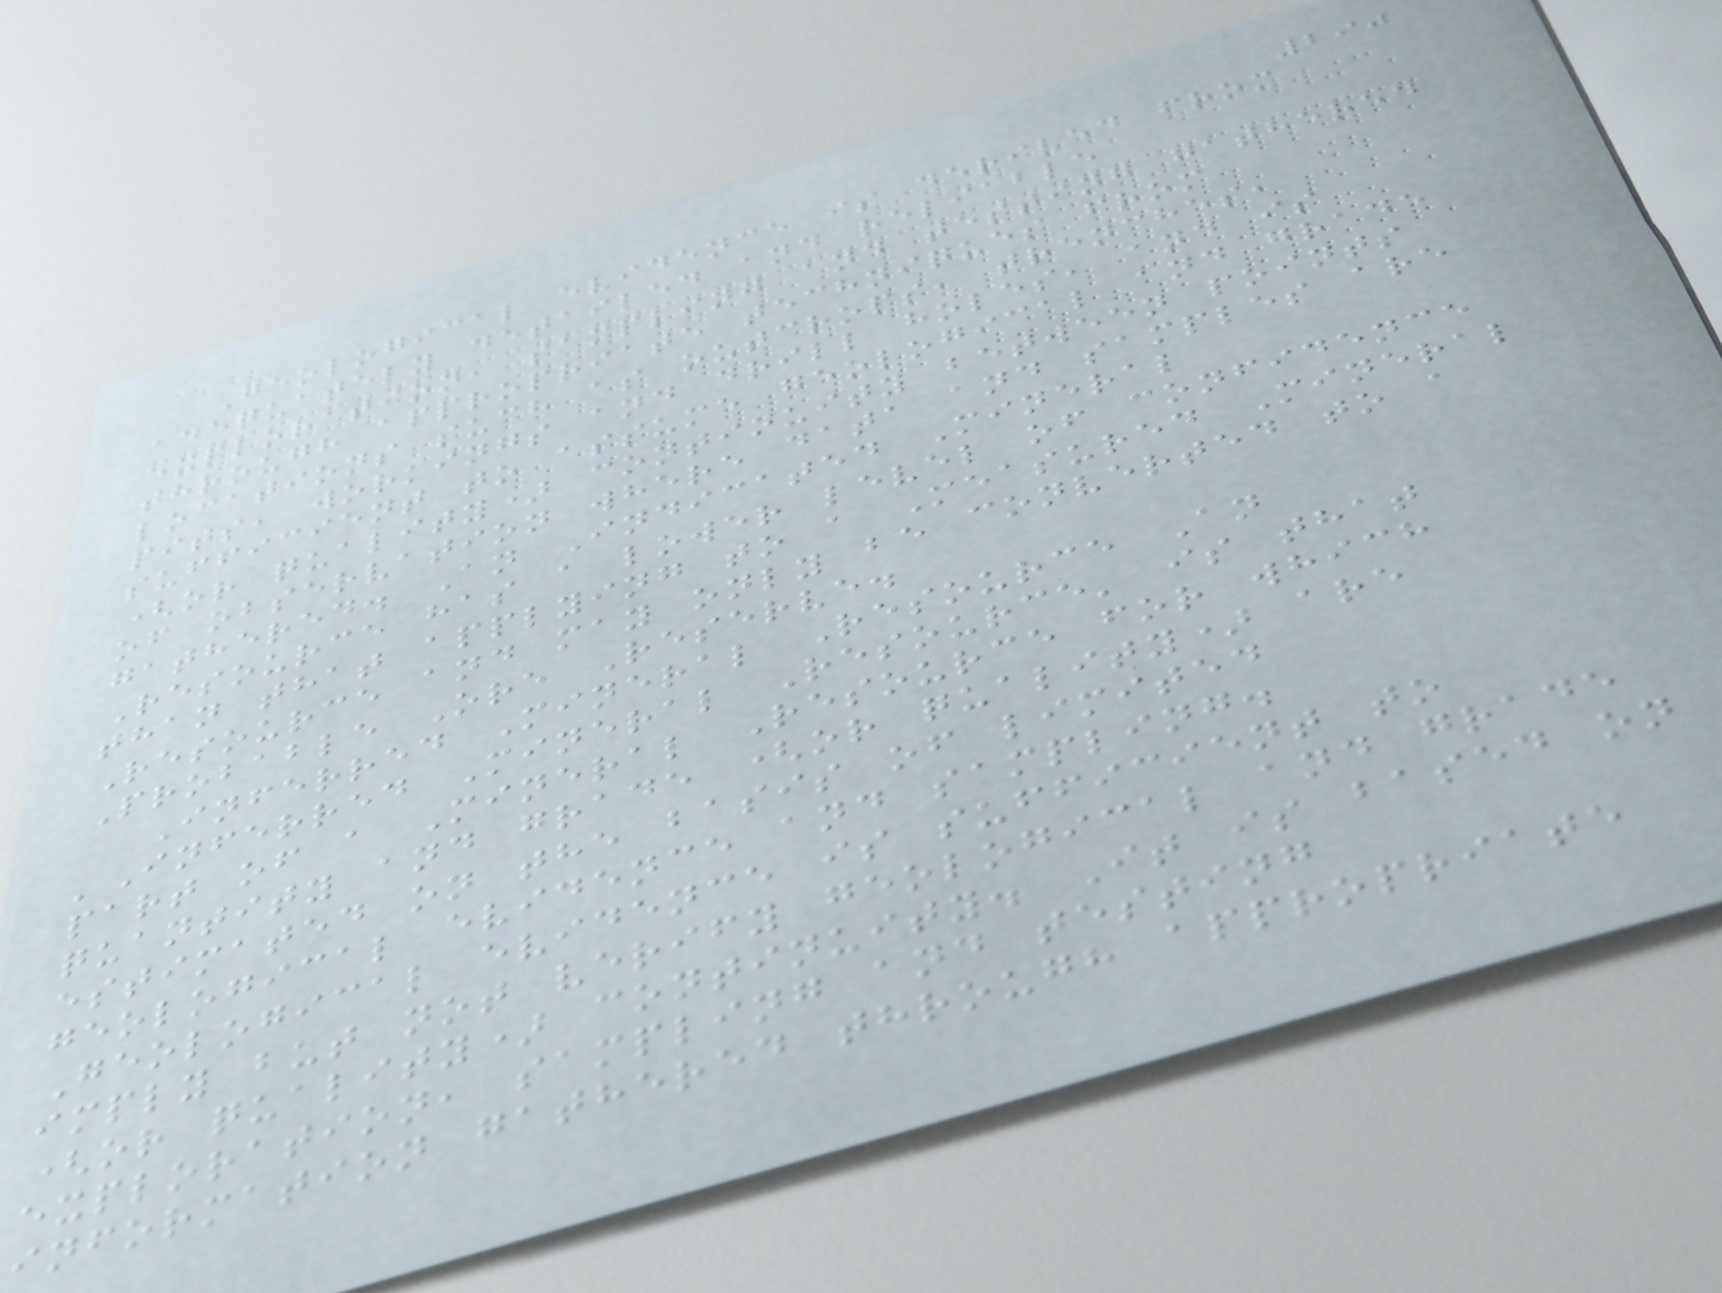290
Geological evidence is derived from
adequately detailed and reliable
exploration, sampling and testing gathered
through appropriate techniques from
locations such as outcrops, trenches,
pits, workings and drill holes, and is
sufficient to assume geological and grade
(or quality) continuity between points
of observation where data and samples are
gathered. An Indicated Mineral
Resource has a lower level of confidence
than that applying to a Measured Mineral
Resource and may only be converted to a
Probable Ore Reserve.
Inferred Mineral Resource An
'Inferred Mineral Resource' is that
part of a Mineral Resource for which
quantity and grade (or quality) are
estimated on the basis of limited
geological evidence and sampling.
Geological evidence is sufficient to
imply but not verify geological and grade
(or quality) continuity. It is based on
exploration, sampling and testing
information gathered through appropriate
